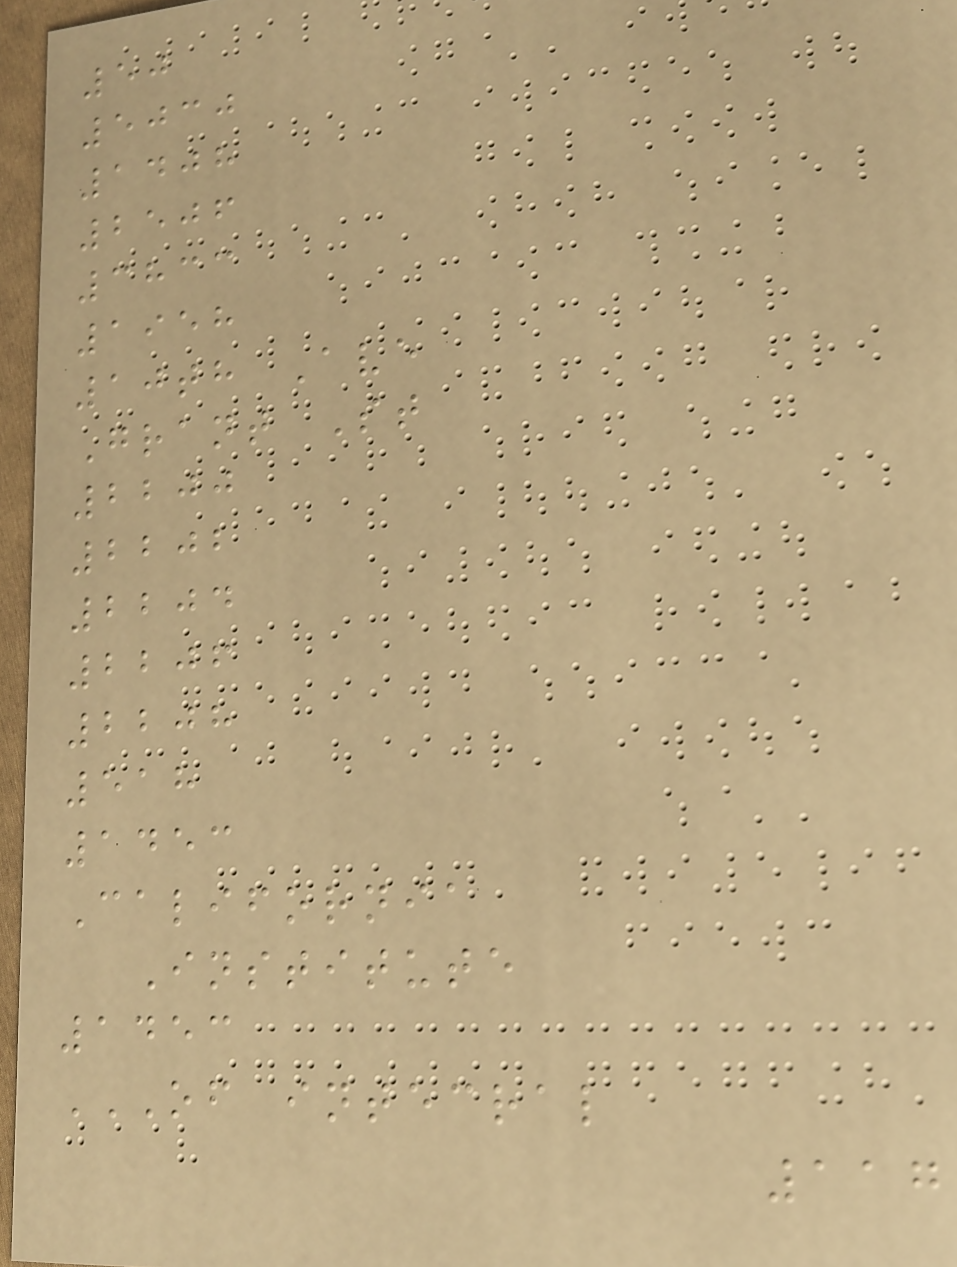50
5030
1408
2506
3833
1958
10th Ave
Grant St
2200
2202
2204
2206
2208
518
1453
California
Institute
1453
OF INTECRAL
117
